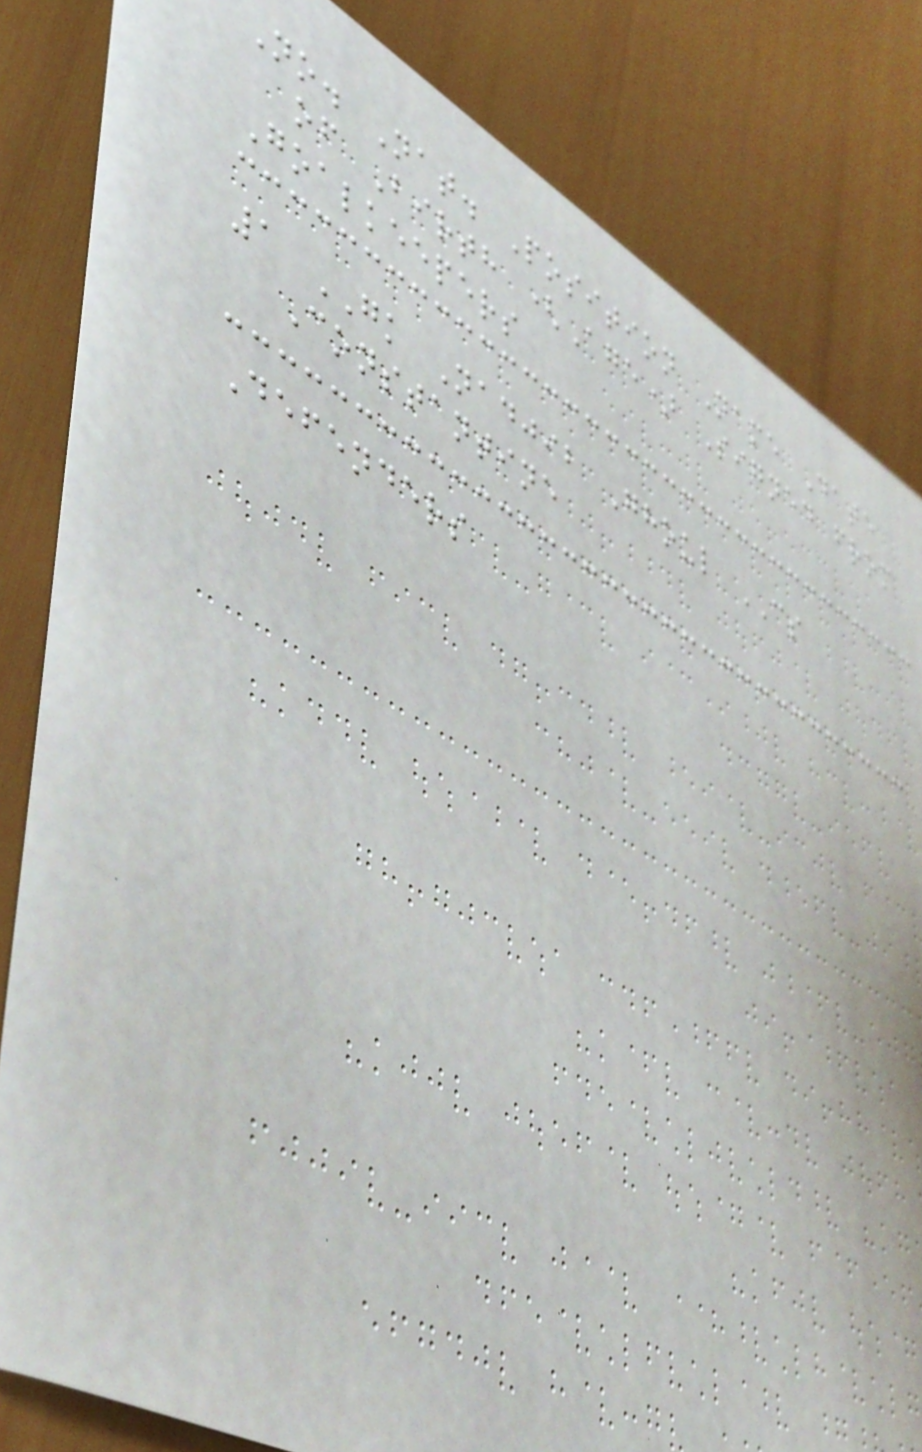No. Nat. Position Name Date
of Birth (Age) Signed from
Goalkeepers
1 GK Nadjib Ghoul CS
Constantine
Defenders
